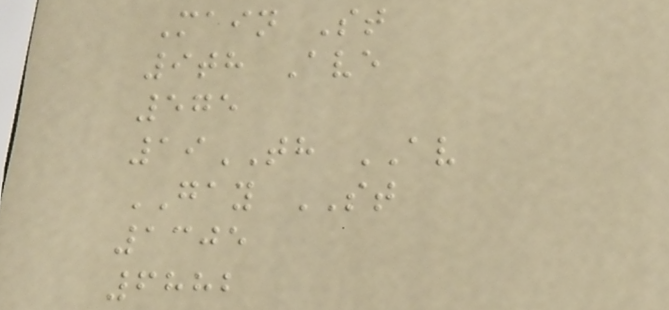Main St
9th Ave
575
19TH AV
GAY ST
1305
6882
